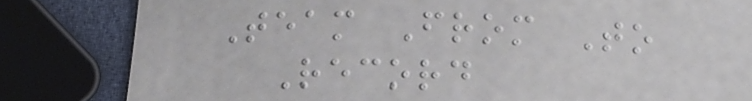Team From To
Record
